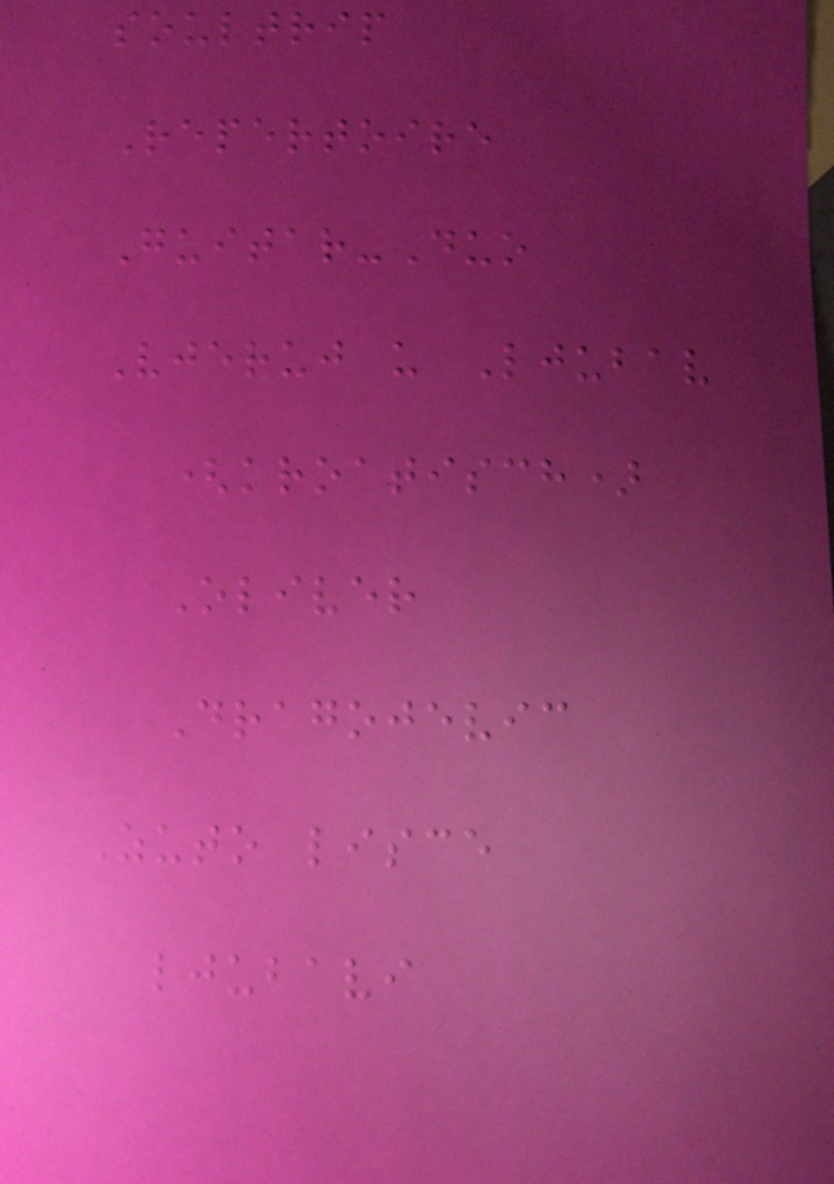soultrip
Repertoire
Guitar-Duo
Vjeruj u Ljubav
(kroatisch)
Oliver
Dragojevic
Zuto lisce
ljubavi
